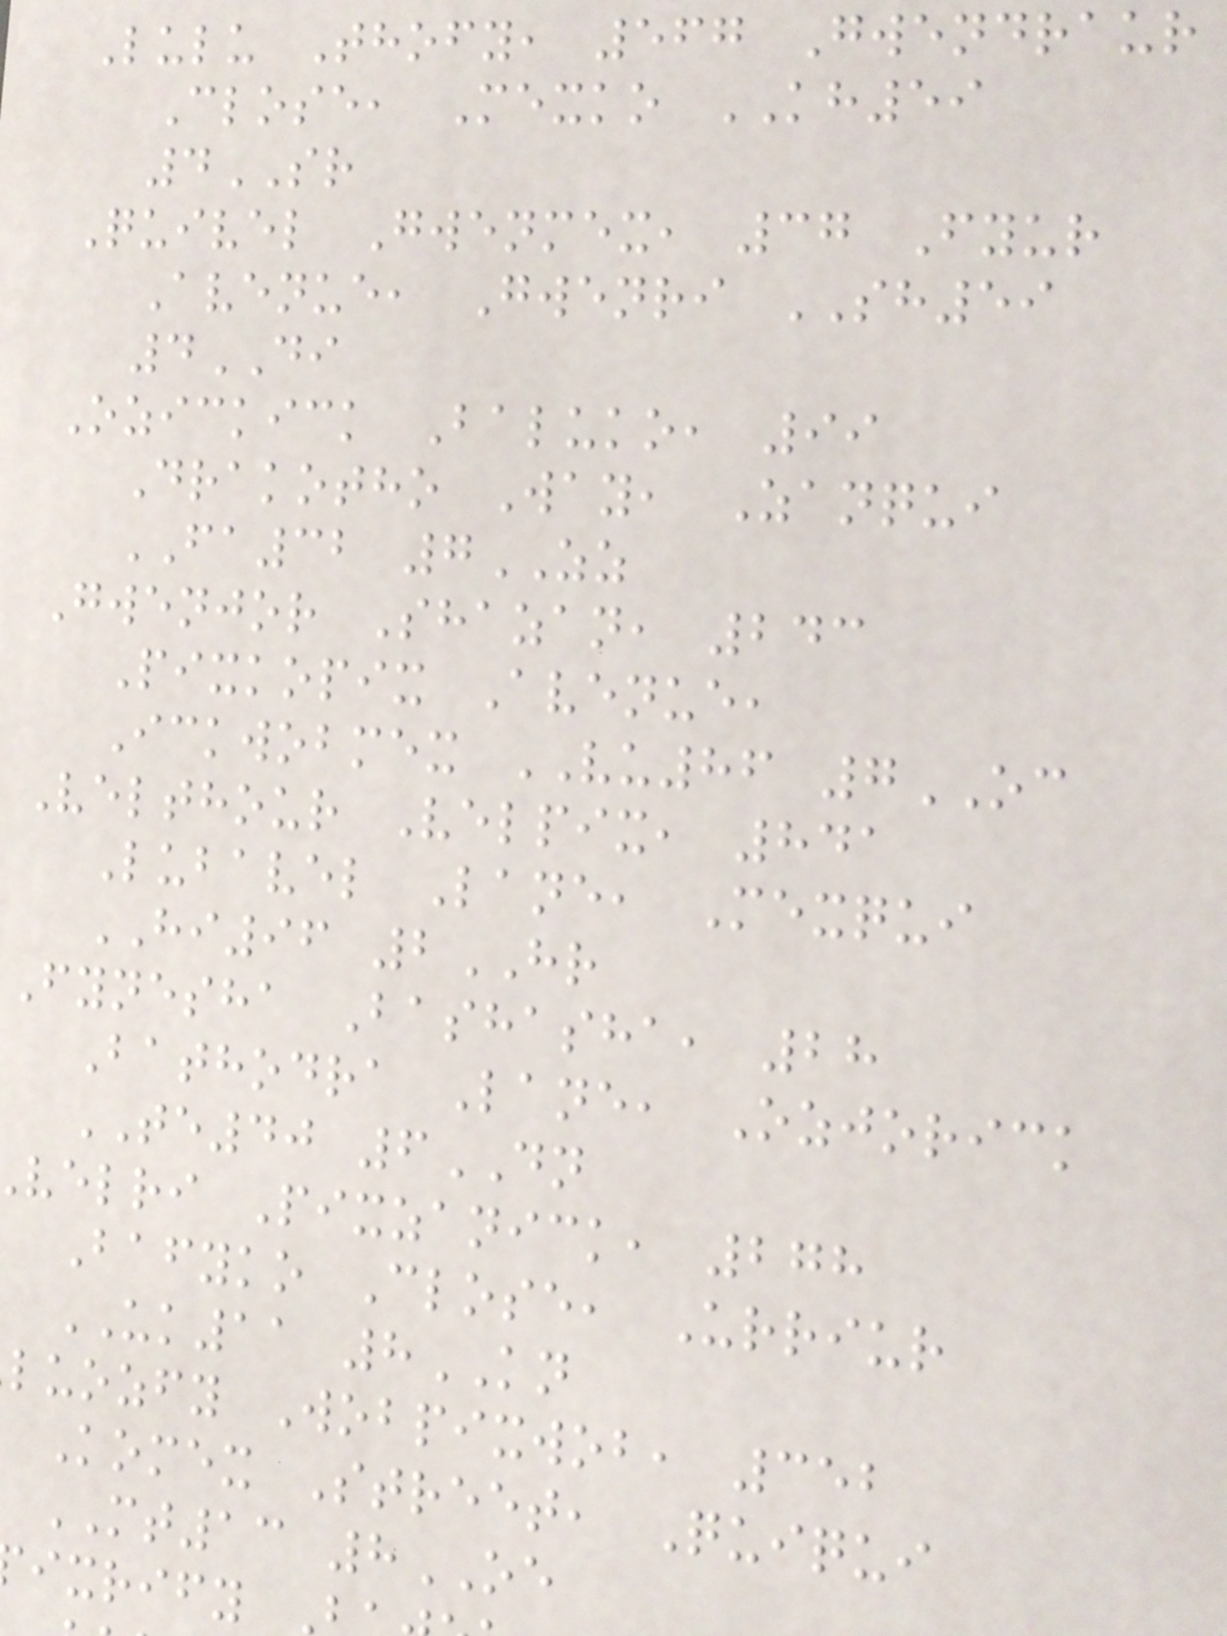Lulu Thofy, 567 Gwendraur
Close, Mexko KH59
4SR
Quivel Gwenmex, 37 Fyur
Avenue, Gwenri SH59
4DI
Ozickick Baluko, 99
Drakotho Way, Zanqui
FA32 7ZZ
Gwenjor Shazan, 243
Pixkopix Avenue,
Ickwobmex VU86 7OC
Velthour Velpix, 841
Lubavel Lane, Mexqui
HI96 2HR
Fynesha Bashasha, 28
Bathodra Lane, Ozjorick
TE40 6DN
velri Pixzanick, 278
Bafyko Close, Urriur
UK11 8KN
luozfy Wobpixwob, 352
Komex Street, Quiqui
MT13 8OE
ixrify
